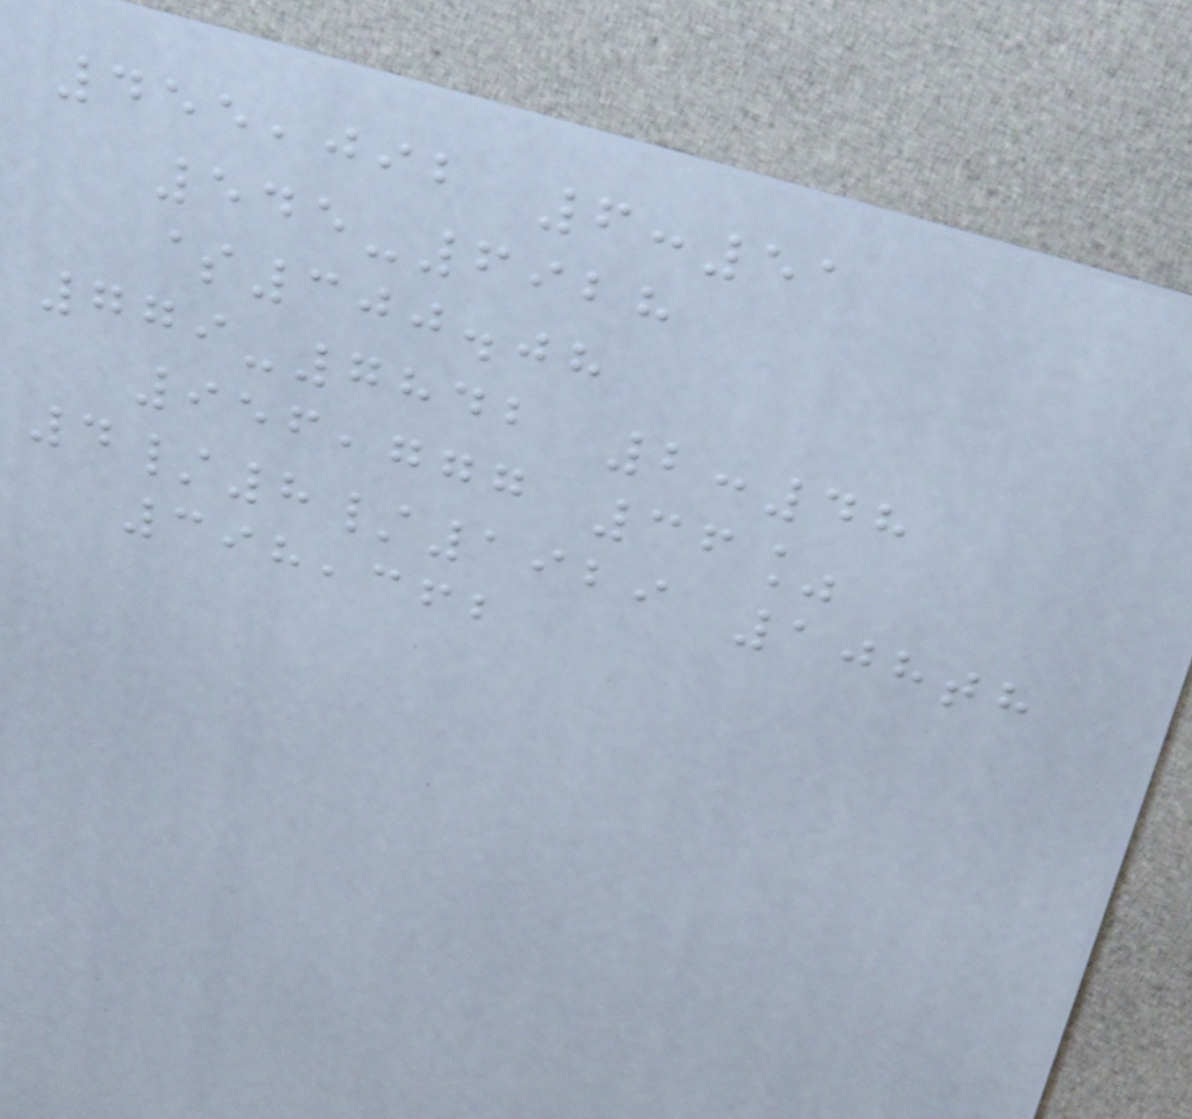455,092 6:51
545-6928
$300.08
779-7842 2:48
956,777 36%
4/8/1929 108th
398,362
